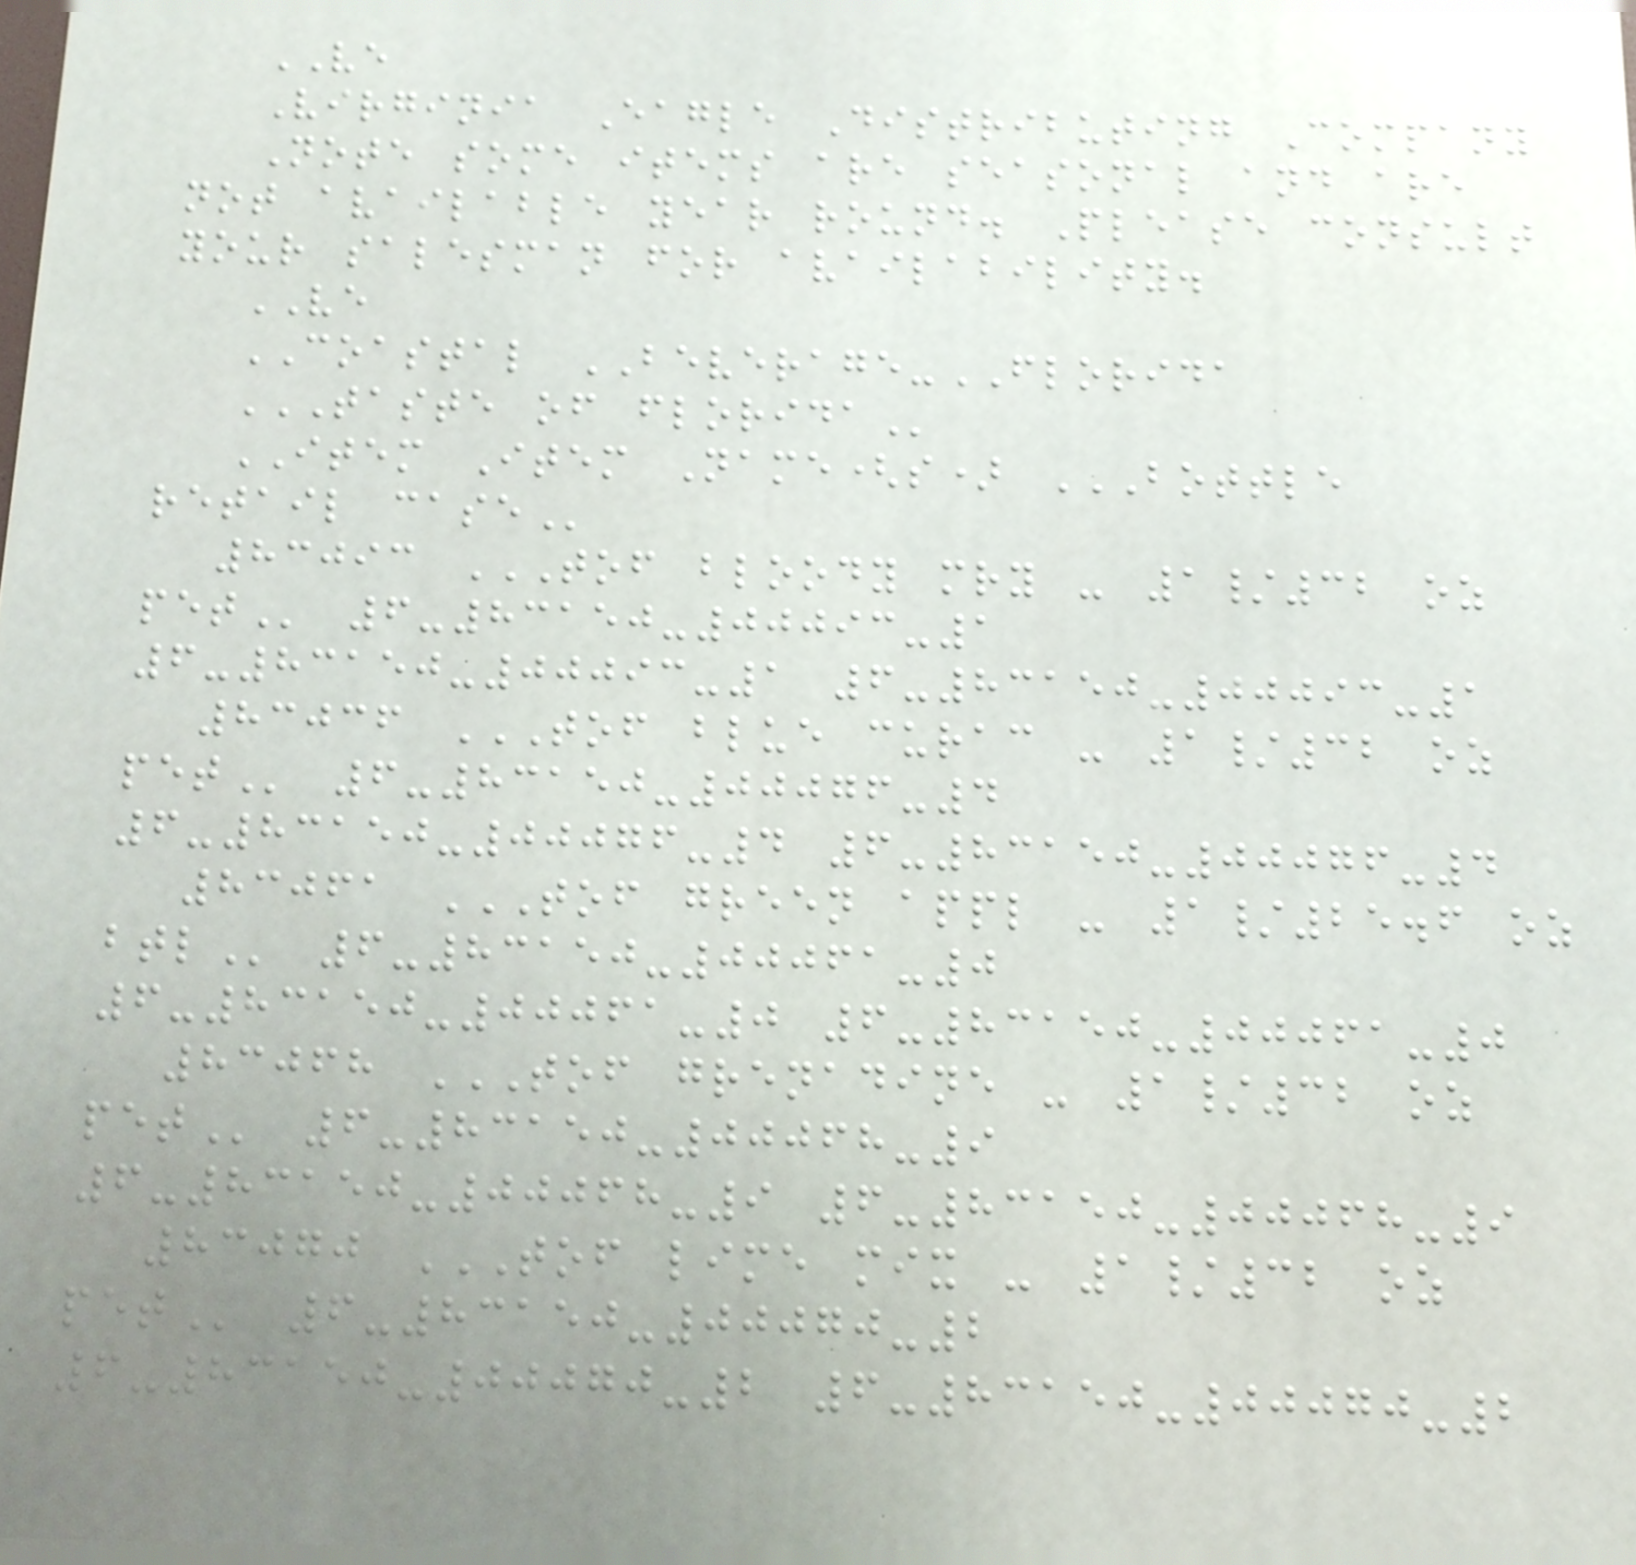VE
Virginia Eagle Distributing Company
Note some items are seasonal and are
not available year round. Please consult
your salesman for availability.
VE
COASTAL BEVERAGE-FLORIDA
TASTE OF FLORIDA
ITEM Item Name(s) BOTTLE
RETAIL CASE
83093 TOF BLOODY MRY - 1/32 OZ
PET 6-83150-00093-1
6-83150-00093-1 6-83150-00093-1
83036 TOF BLUE CURAC - 1/32 OZ
PET 6-83150-00076-4
6-83150-00076-4 6-83150-00076-4
83061 TOF GREEN APPL - 1/25.6 OZ
BTL 6-83150-00061-0
6-83150-00061-0 6-83150-00061-0
83068 TOF GRENADINE - 1/32 OZ
PET 6-83150-00068-9
6-83150-00068-9 6-83150-00068-9
83070 TOF LIME MIX - 1/32 OZ
PET 6-83150-00070-2
6-83150-00070-2 6-83150-00070-2
